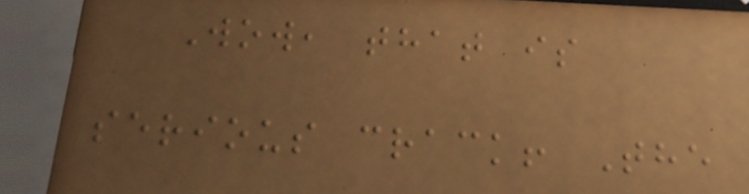Wow, that is
serious crack! The
